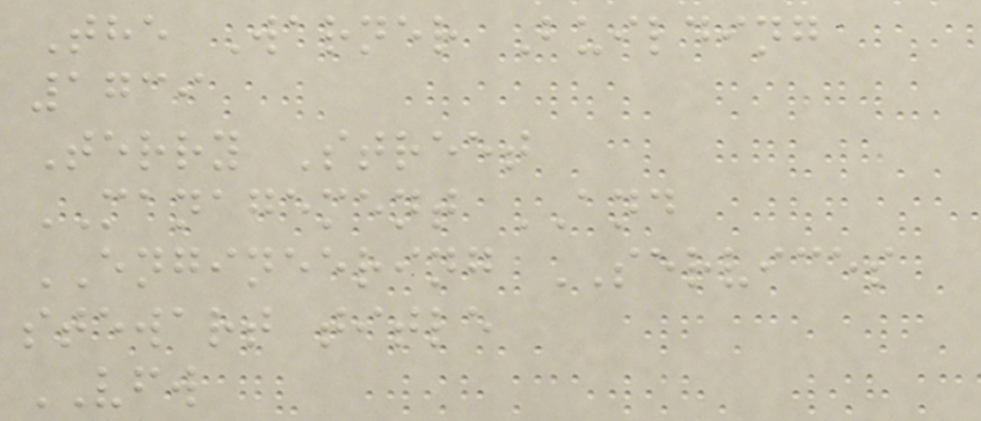The Warner Building
1739
Terry Street
MANAGEMENT AND
ENGINEERING SERVICES
stewart title
VFW
